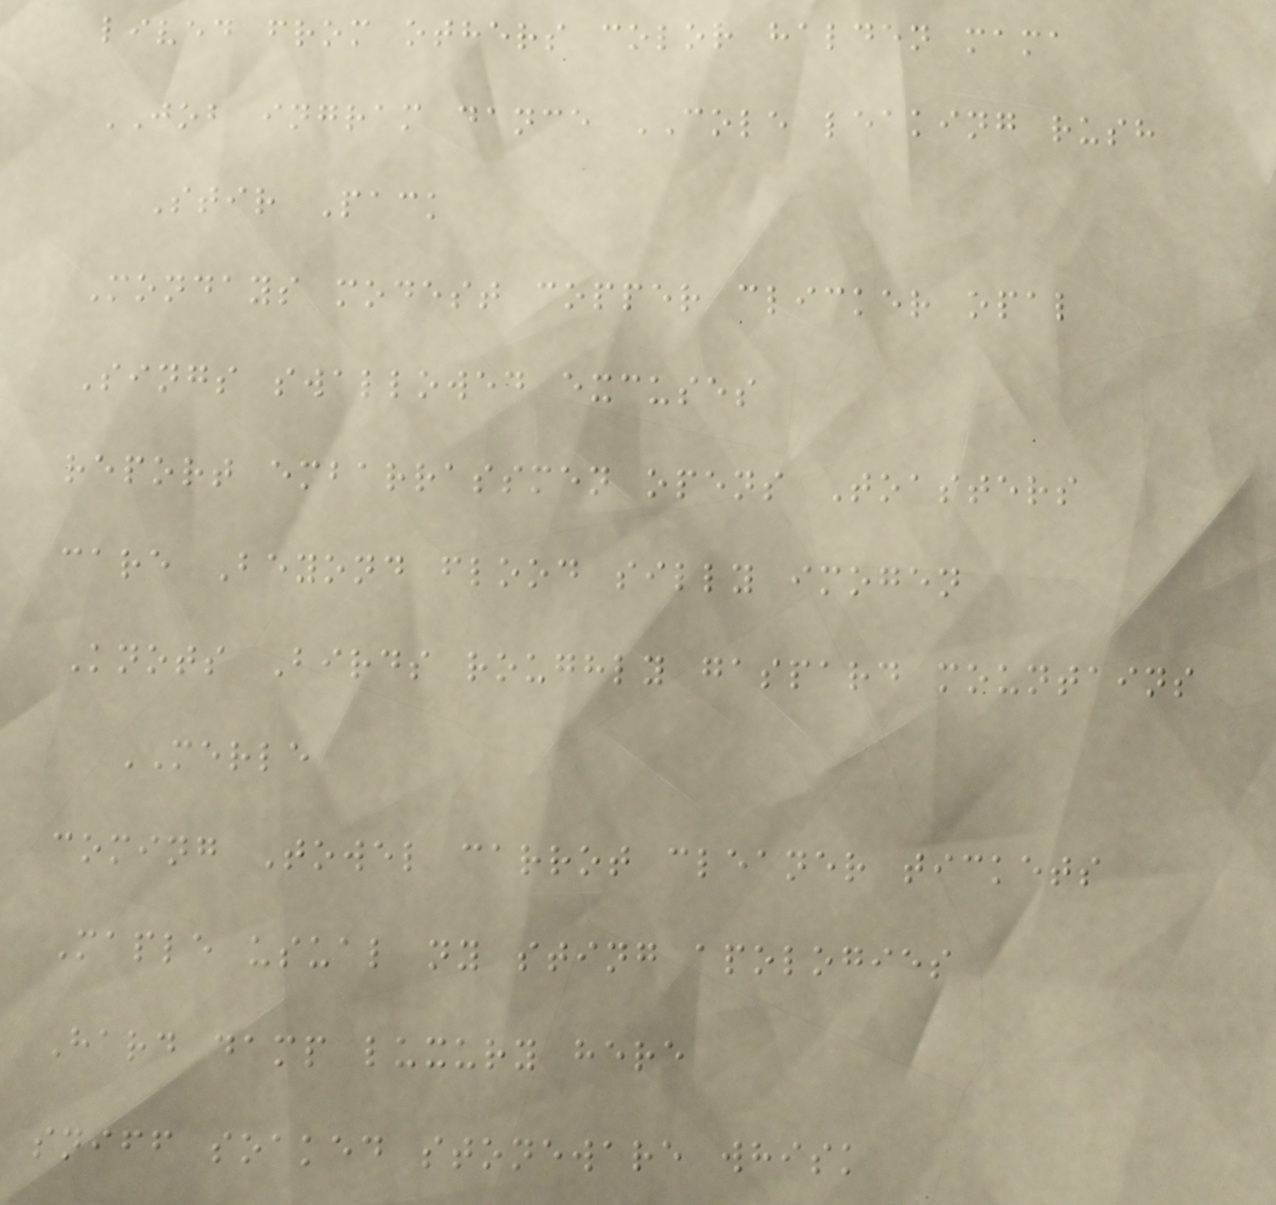lived from others color halden mama
JOB ingram dance COLE leaking rush
Stir Pack
Mondays modest copper clicker opal
Sings swallowed excuses
report embarrassmen opens Toasters
care Beyond flood silly imogen
Knots Birds roughly gaspard mountains
MERLE
coming Towel carrot cleaner tickets
Maple usual ny sting apologies
Hard damp luxury here
sniff soaked stoneware whisk
